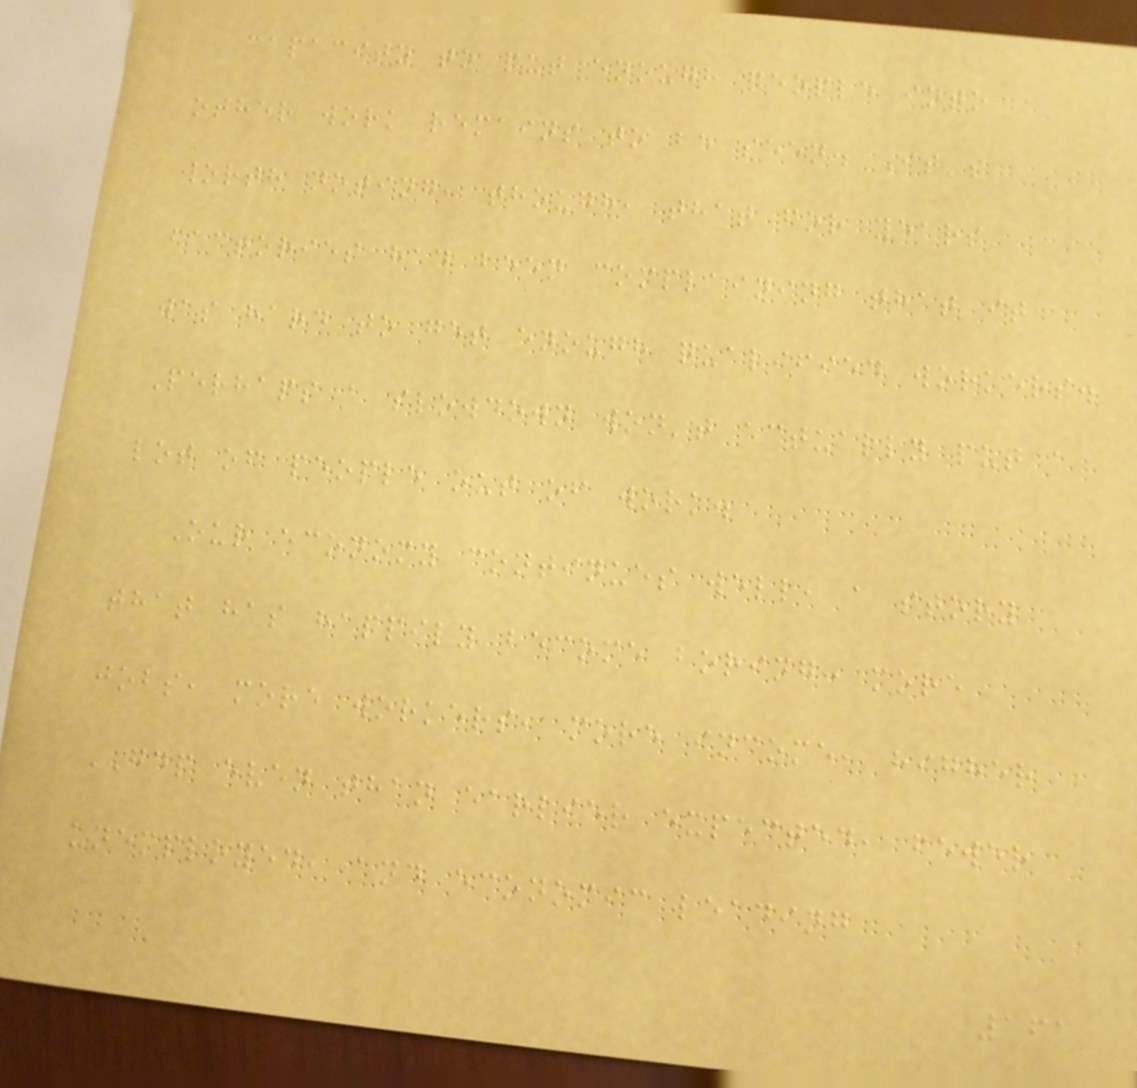capacity to put enough people into
other work remains to be seen. It's
worth noting, though, that for years
factories had been complaining that it
was hard to get enough qualified workers.
Perhaps a slowdown won't actually put a
lot of people out of work.
Our economy continues well, a story
that has happily become boring: more
jobs, more workers, more income, higher
GDP even than earlier expected, fewer
unemployed, and economic leading
161
